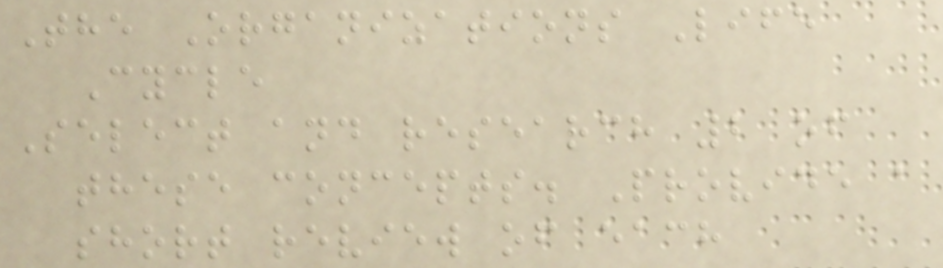The Organizations Life
Cycle
Select and research 2 of
these concepts. Provide a
short review of each
